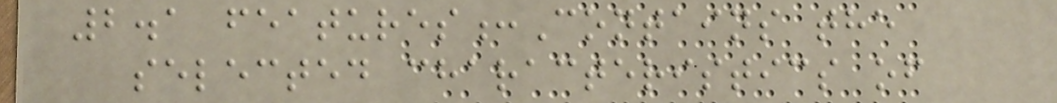2.1 features:Contains the
selected characteristics of
